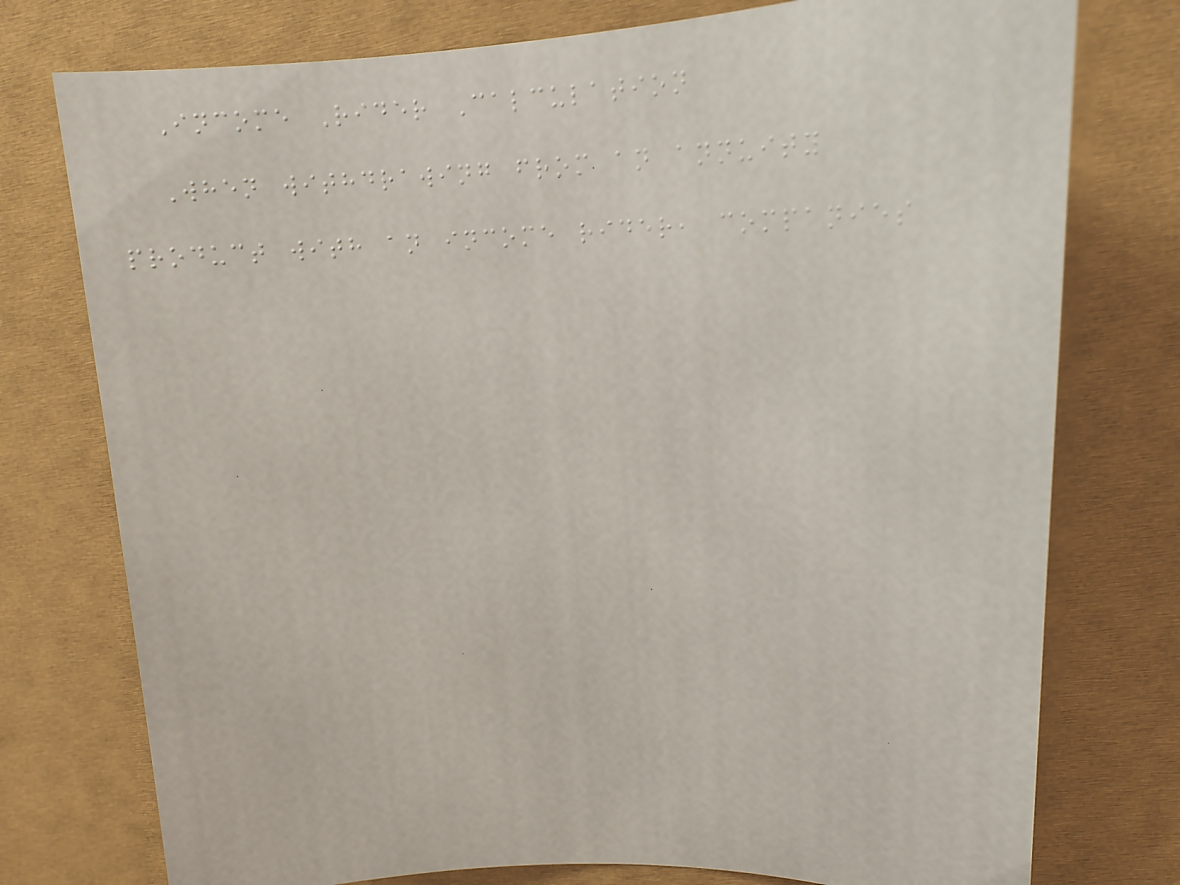Income Rider Calculation
When withdrawing from an annuity
product with an income rider, companies
